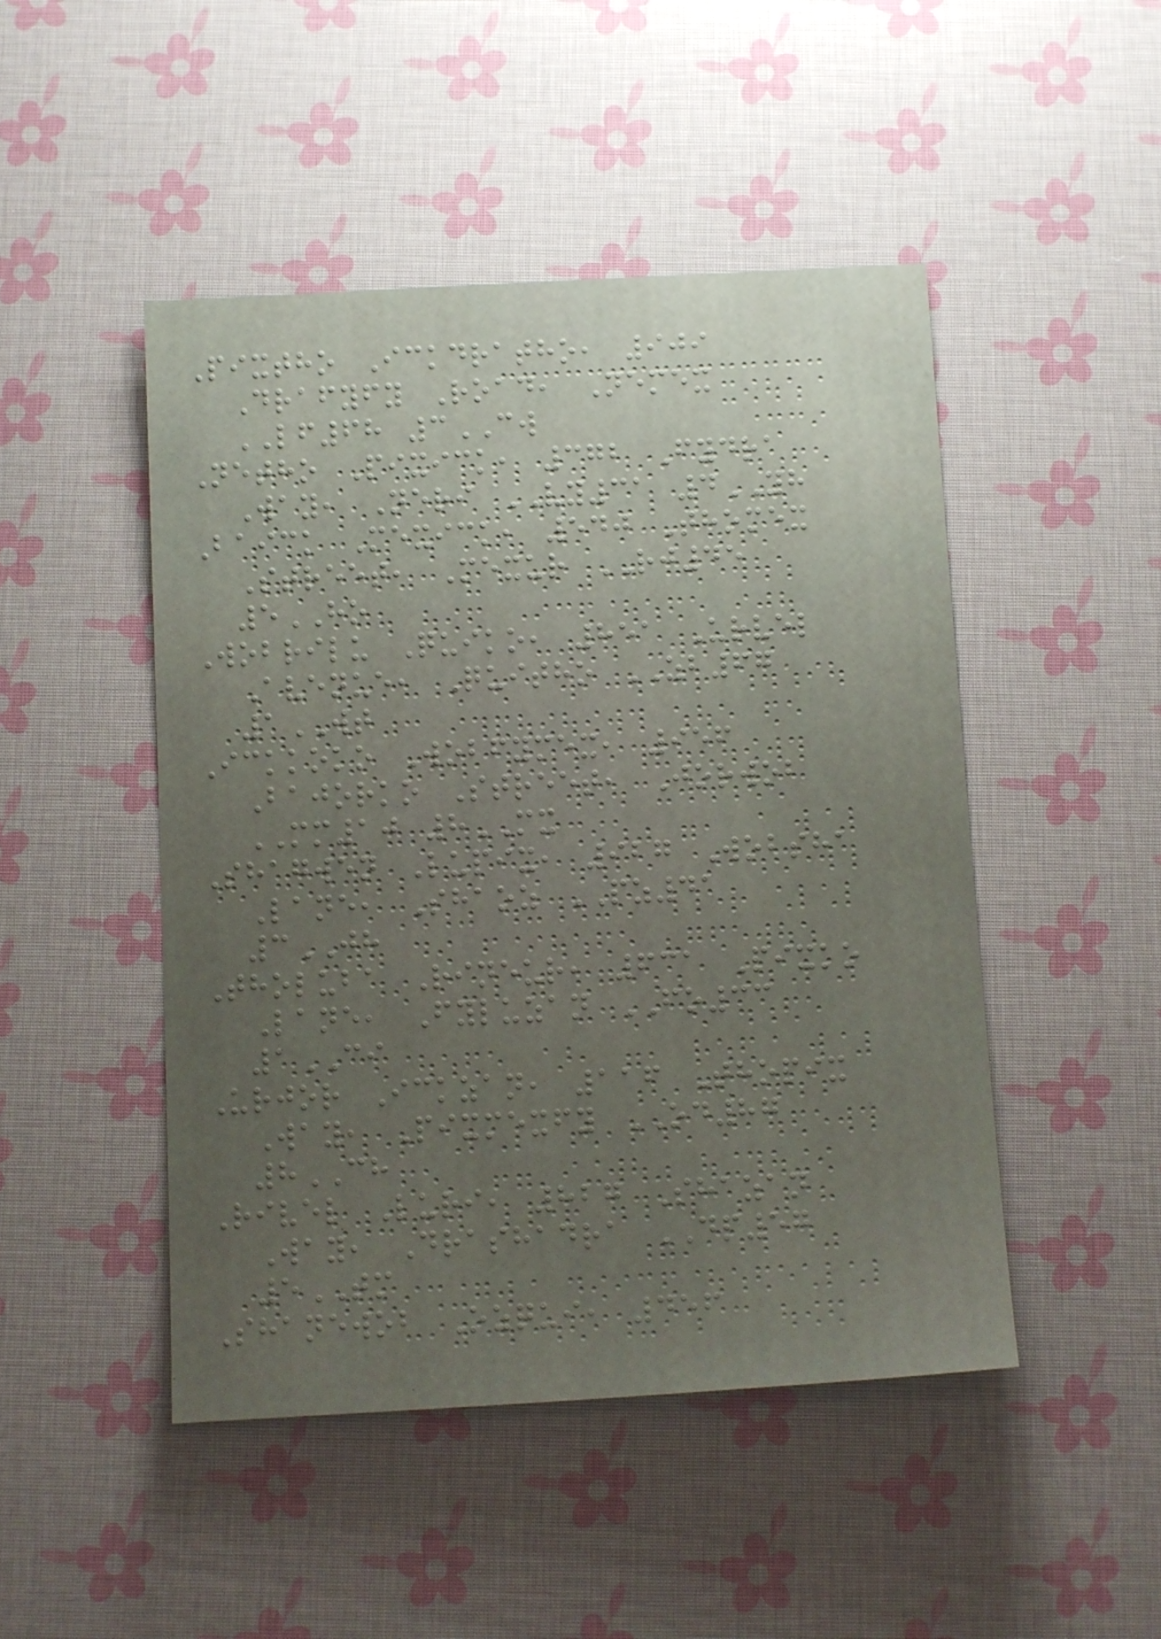Pixtho Ickdratho, 909
Drafyfy Road, Nemex
LF68 3CW
Netho Pixick, 372 Fydra
Way, Neri VY31 4YH
Baick Mexick, 540 Thomex
Street, Mexur RJ45
5HO
Wobrilu Quiko, 851 Urvel
Avenue, Quitho ZB67
1WT
Ickkoko Wobfymex, 956
Bajorko Street, Jorwob
MM10 8MX
Shagwen Lupix, 927 Wobsha
Lane, Shaoz PZ41
3JH
Tholuba Rineur, 631 Pixko
Lane, Fyluzan FO33
1CI
Urjor Ickzan, 116 Thopix
Way, Pixmexfy OD87
8CH
Rivel Luri, 827 Shazan
Way, Drashadra DP57
5TM
Shanewob Ozqui, 456
